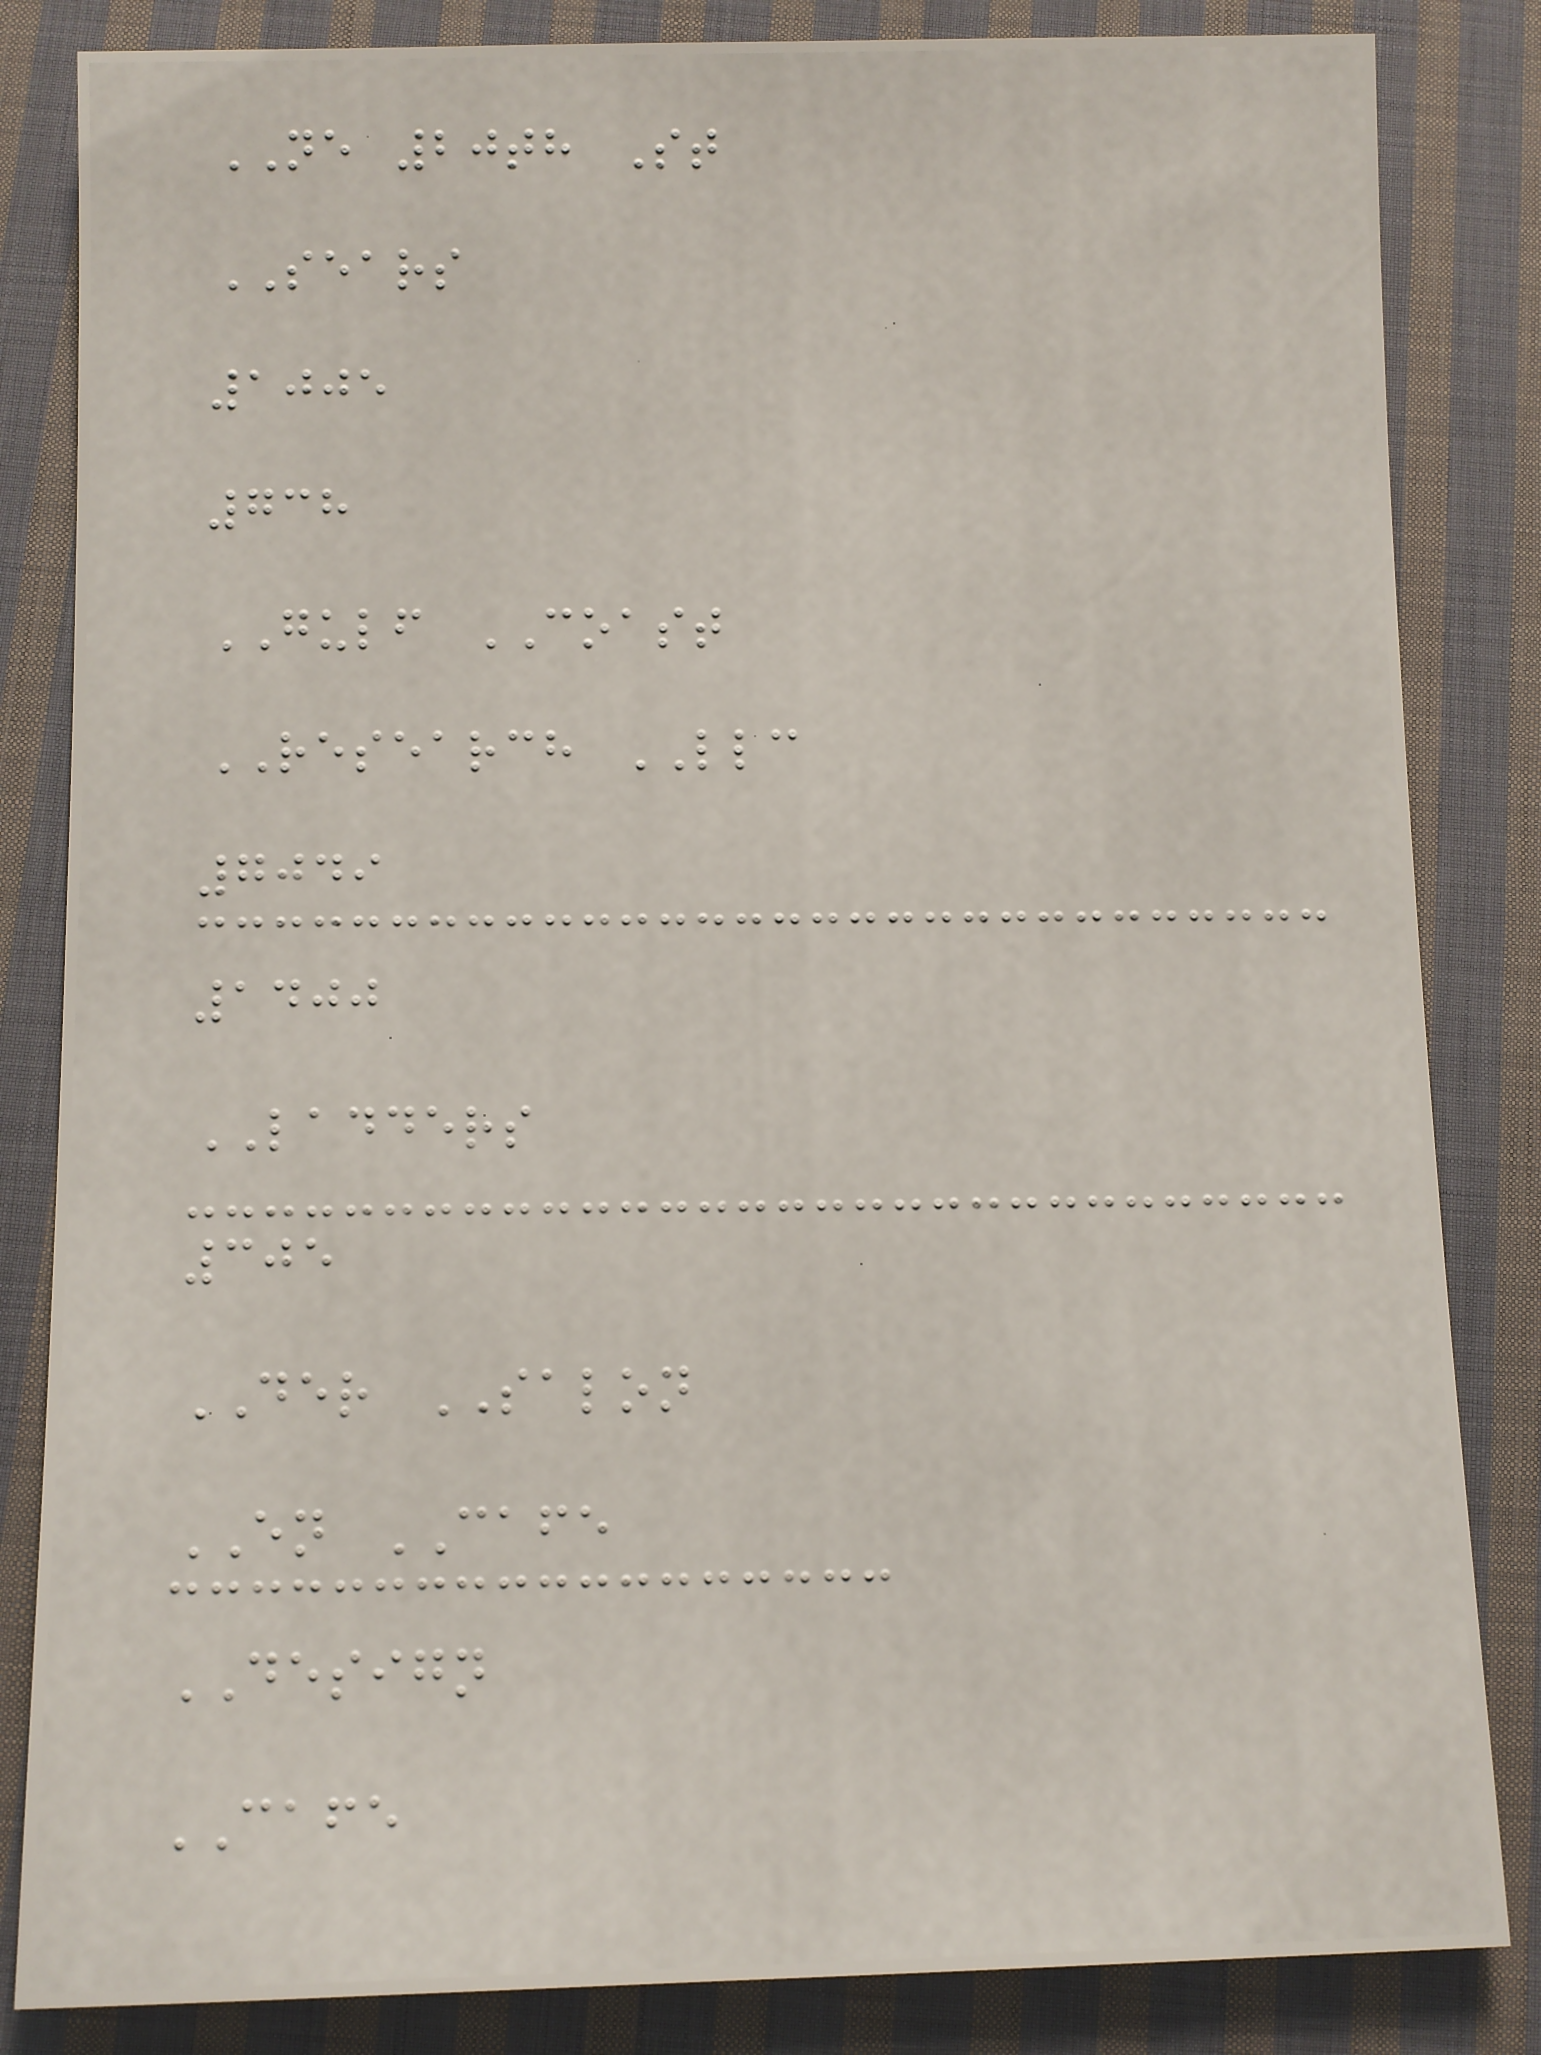NE 20th St
SEARS
1005
738
GULF COAST
RESEARCH LLC
7049
1400
LADDERS
305
DER SALON
EN CAFE
DESIGN
CAFE
